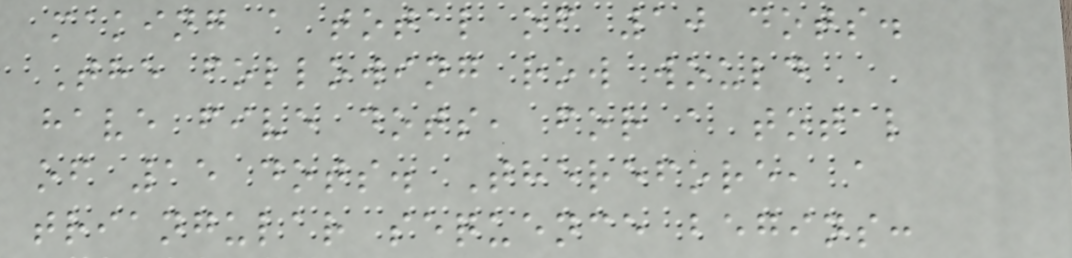making a total of 10 dots.
The following row would
have five dots, for a total
of 15 dots. Therefore, a
triangular sequence begins:
